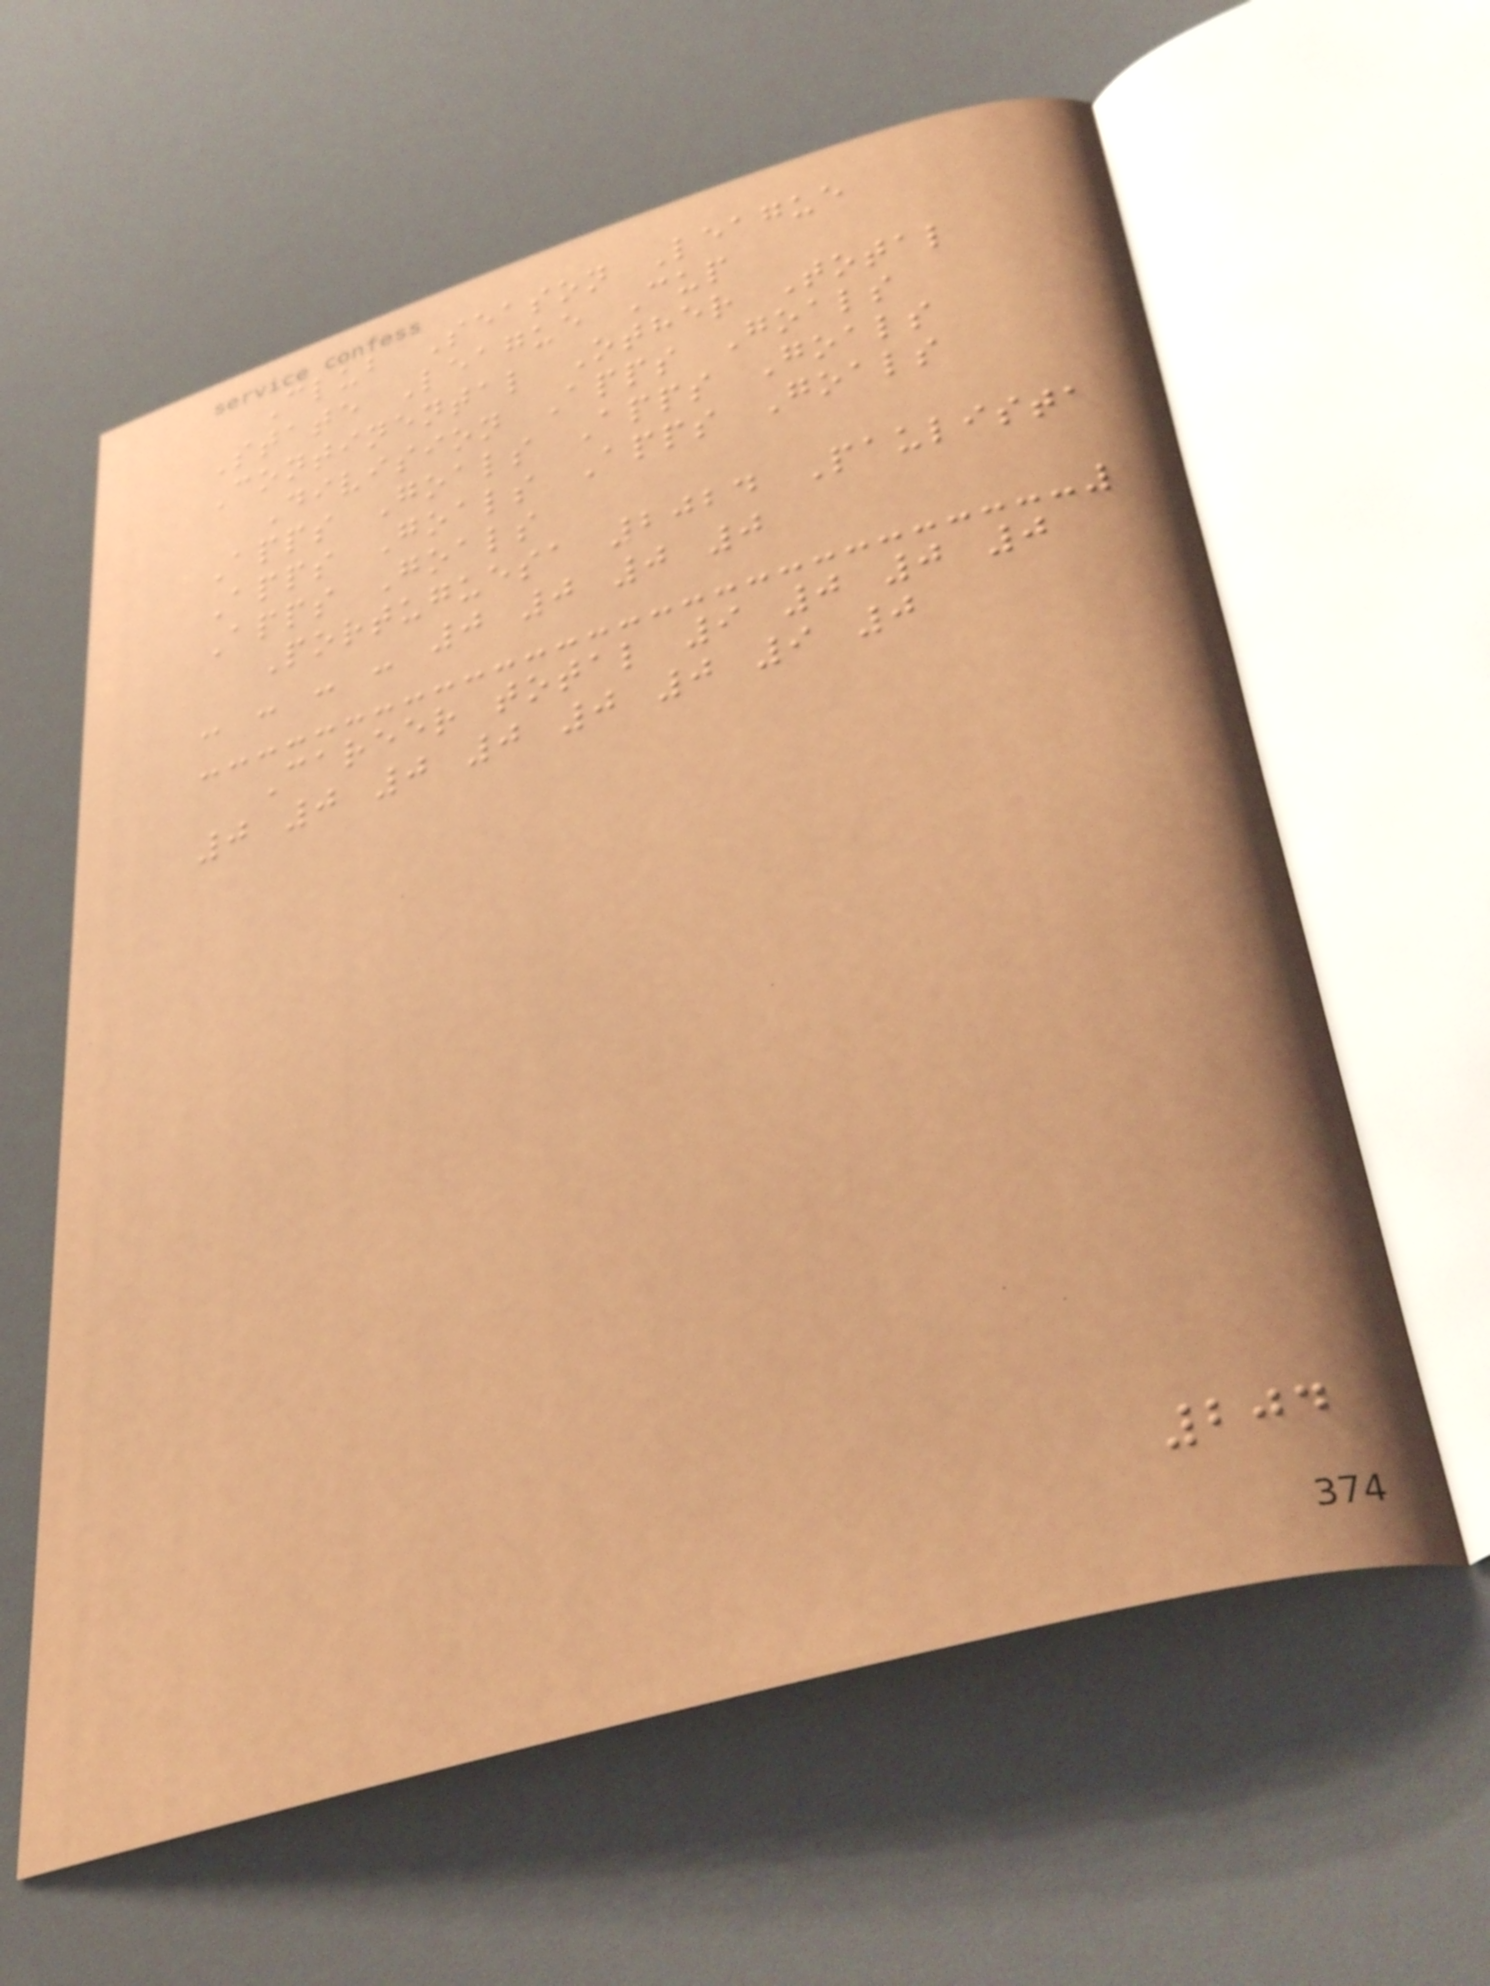Club Season League
State League Cup
Continental Other Total
Division Apps Goals
Apps Goals Apps Goals
Apps Goals Apps Goals
Apps Goals
Portuguesa 2024 Paulista
- - - - 0 0 0 0
Career total 9 0 0 0
0 0 0 0 0 0 9 0
204
